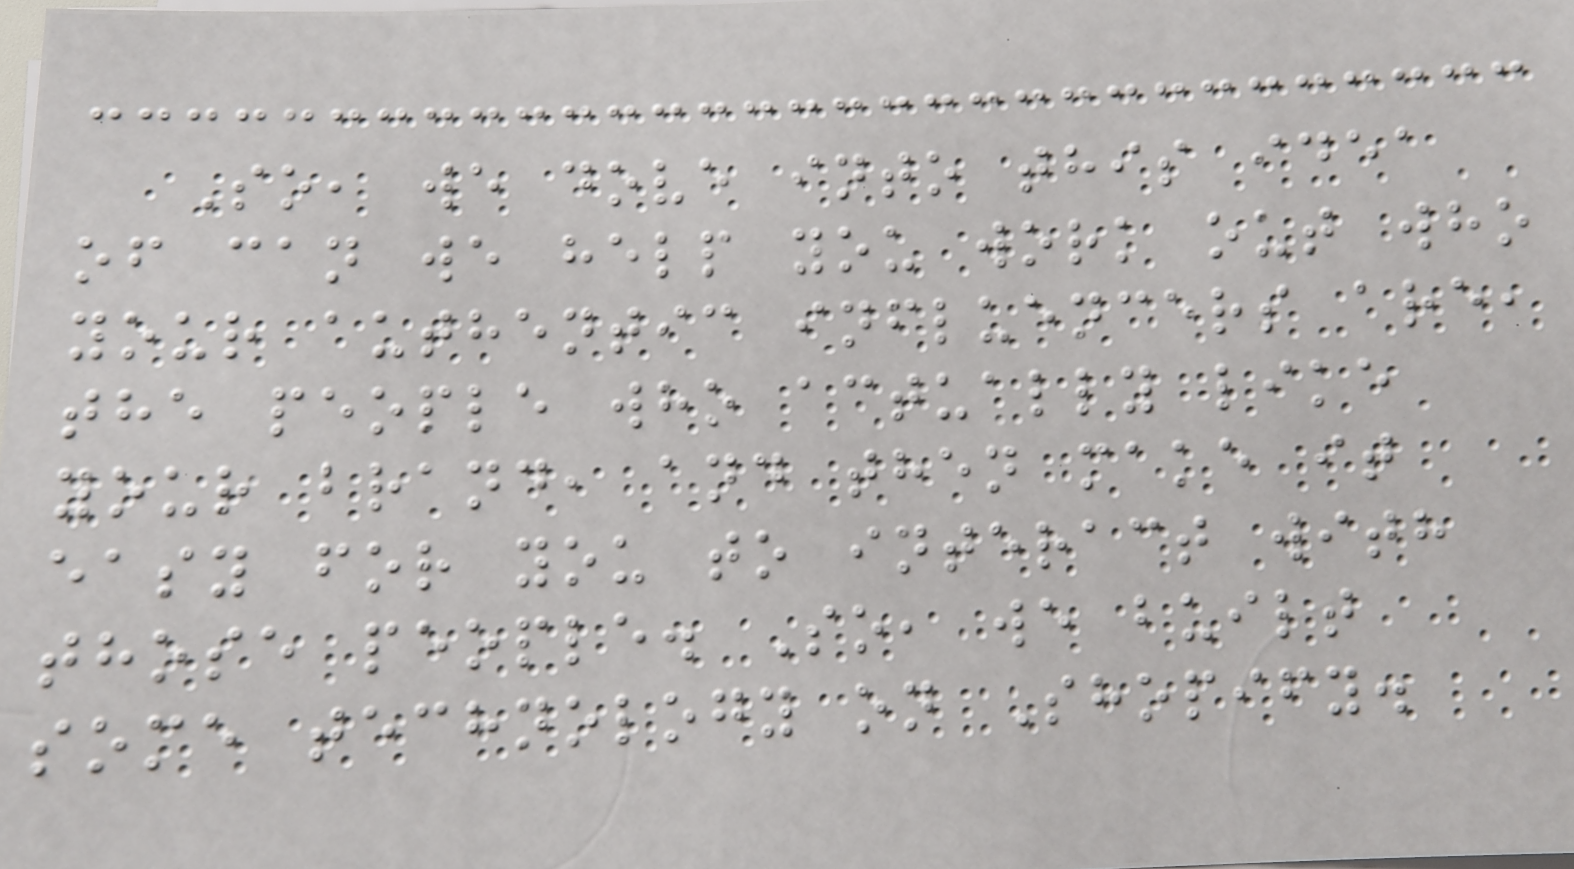So, we dove into this idea
of can we help you work out who
your authentic influencers are,
the people who actually like
your brand, and then make it
easy for you to interact with
those people. So, we built
some technology on Shopify.
